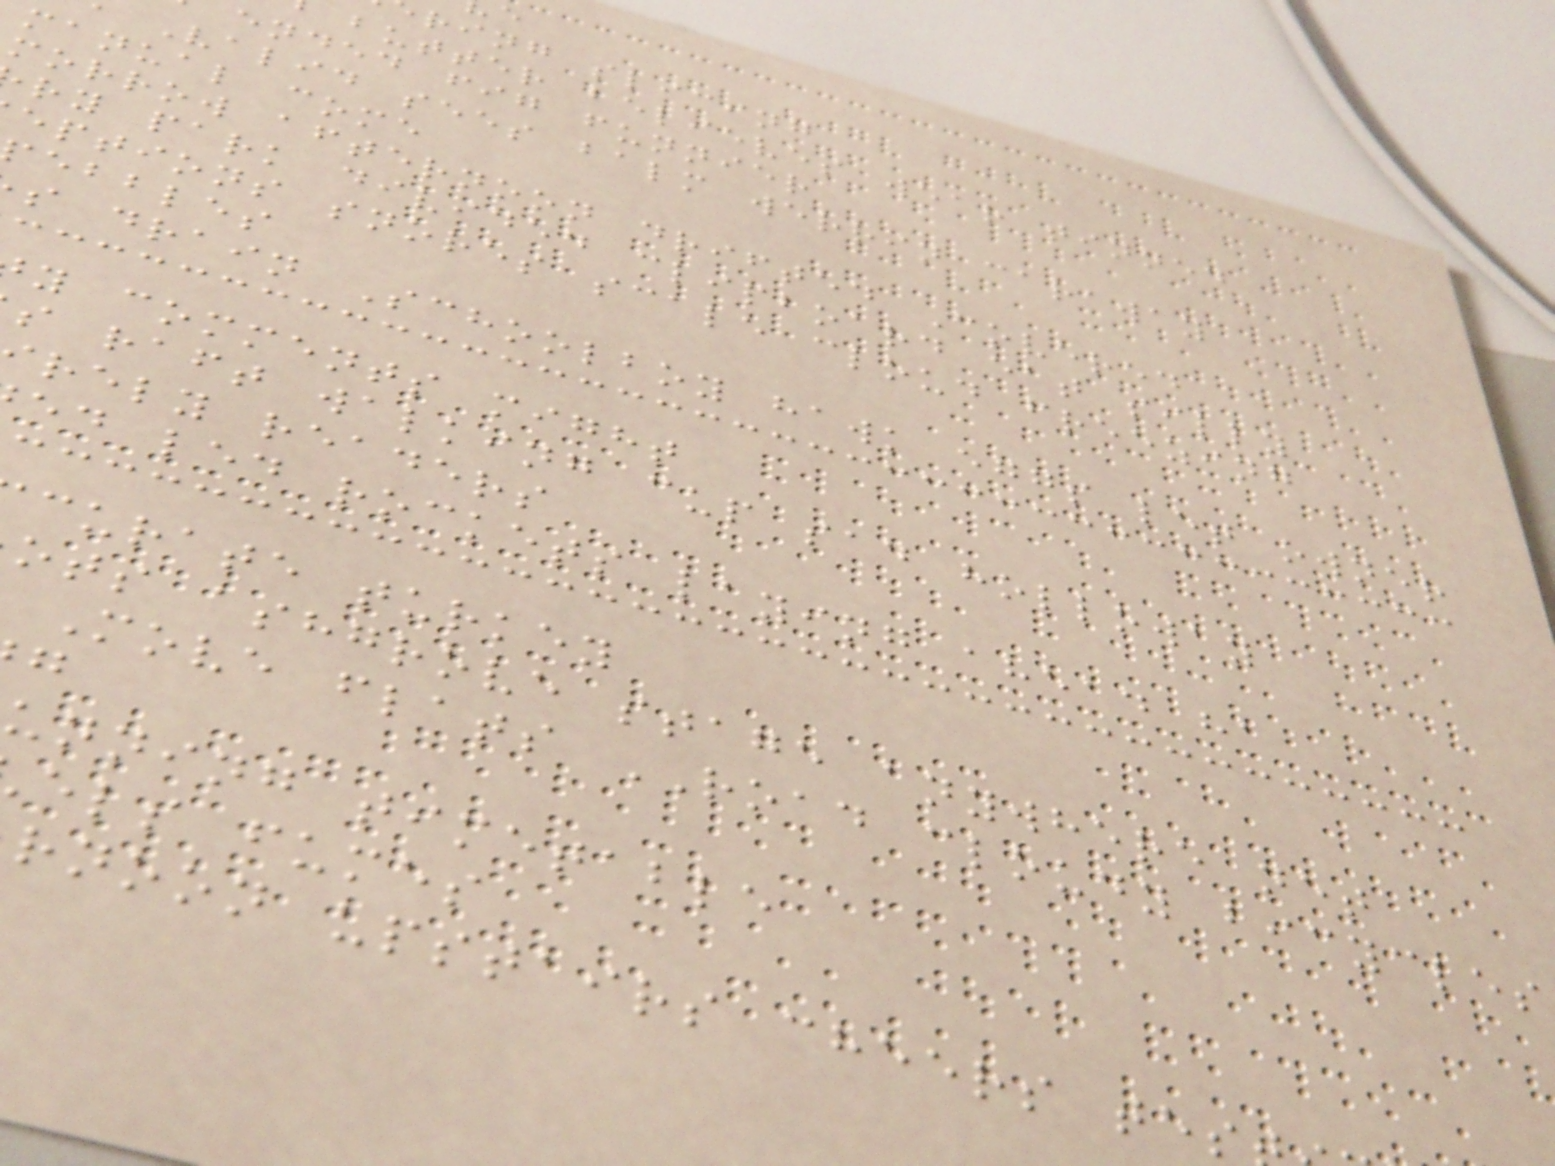ring slicing
butter believes wear tinned
ended fig funnier
Valid sees balm werrin caraway
manual come
morrow afternoon drifted Covered
ry park divided clipboard eat silly
eptions snores scale cloud freezing
ebbles
s drain Schoolboy hawk eggs let owner
y comments might
s raft walking cup sad holloway
rely readers
ed led rockets laying ahead ha
curate turkey
ots ashgrove stage anywhere net
Move flats ROAD cloudy bicycles
unning timetable
els fumes
rnoon upstairs cheers tes
